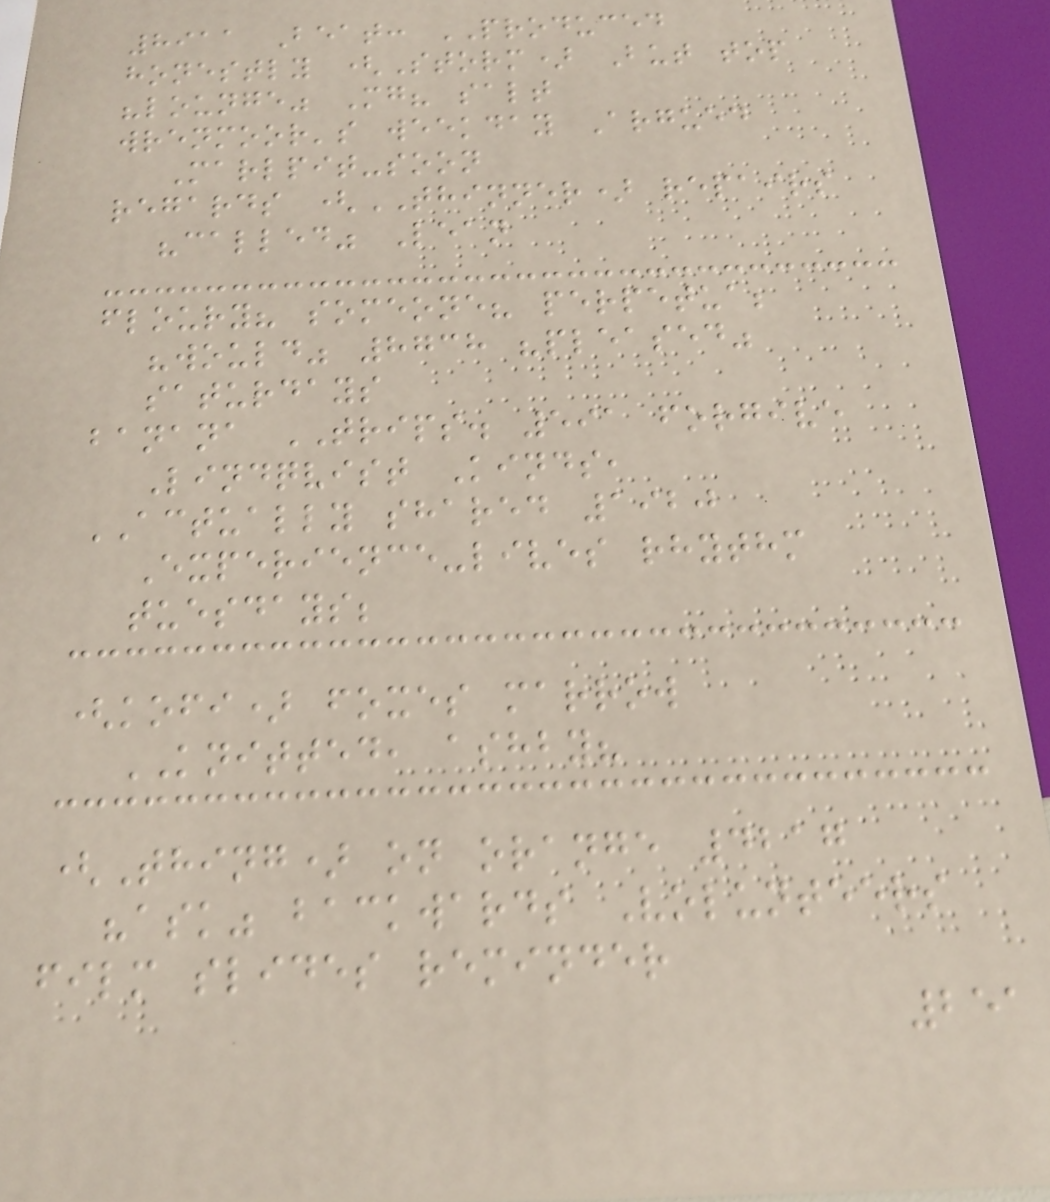8911 Beat: PRODUCED
honestly (Storm) But top
"lounge" Mg? salt
wrenmoor's weekday Argued
Marlpit-soon
regards (THINNER) repairs
"called" Lean
floury? someone? perpetua;
"would" 8738 "pleased"
saturdays
banana TRIPS. 591 forgive
Lindqvist Kinds,
ACTUALLY shared 1920
Experience-lives rhythm
tuesdays;
(kofi) foxes marrow
KNITTED, ashby?
(Thing) on orange 4217
"ask" backwards Volunteers
film slides reminder
251
